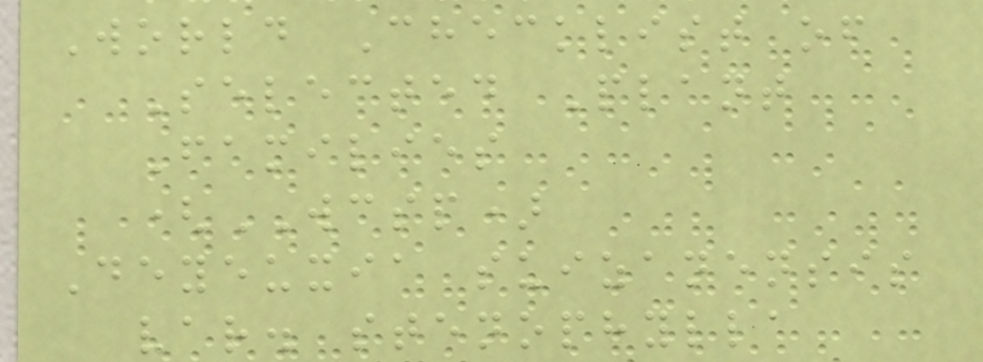World Checklist of
Selected Plant
Families
(WCSP)
Deyeuxia suizanensis
var. stenophylla
